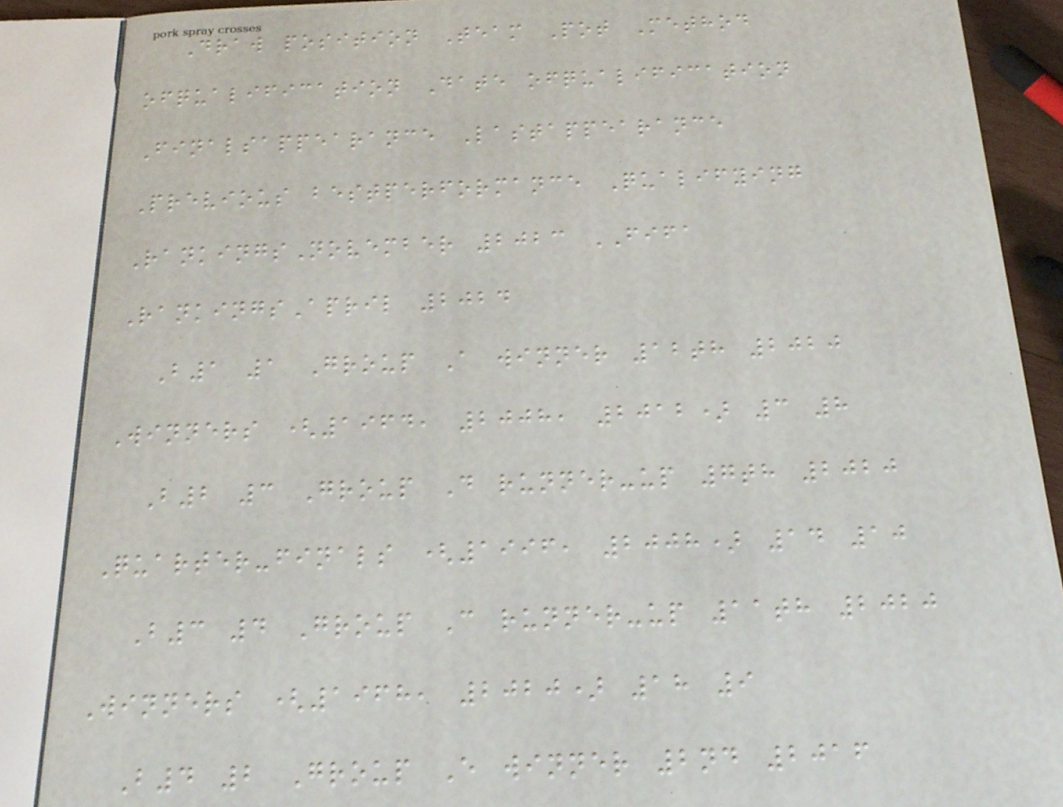Draw position Team Pot Method
ofqualification Date ofqualification
Finalsappearance Lastappearance
Previous bestperformance Qualifying
RankingsNovember 2023 FIFA
RankingsApril 2024
B1 1 Group A winner 12th 2020
Winners (1964, 2008, 2012) 3 8
B2 3 Group D runner-up 7th 2020
Quarter-finals (1996, 2008) 14 10
B3 4 Group C runner-up 11th 2020
Winners (1968, 2020) 18 9
B4 2 Group E winner 2nd 2016
